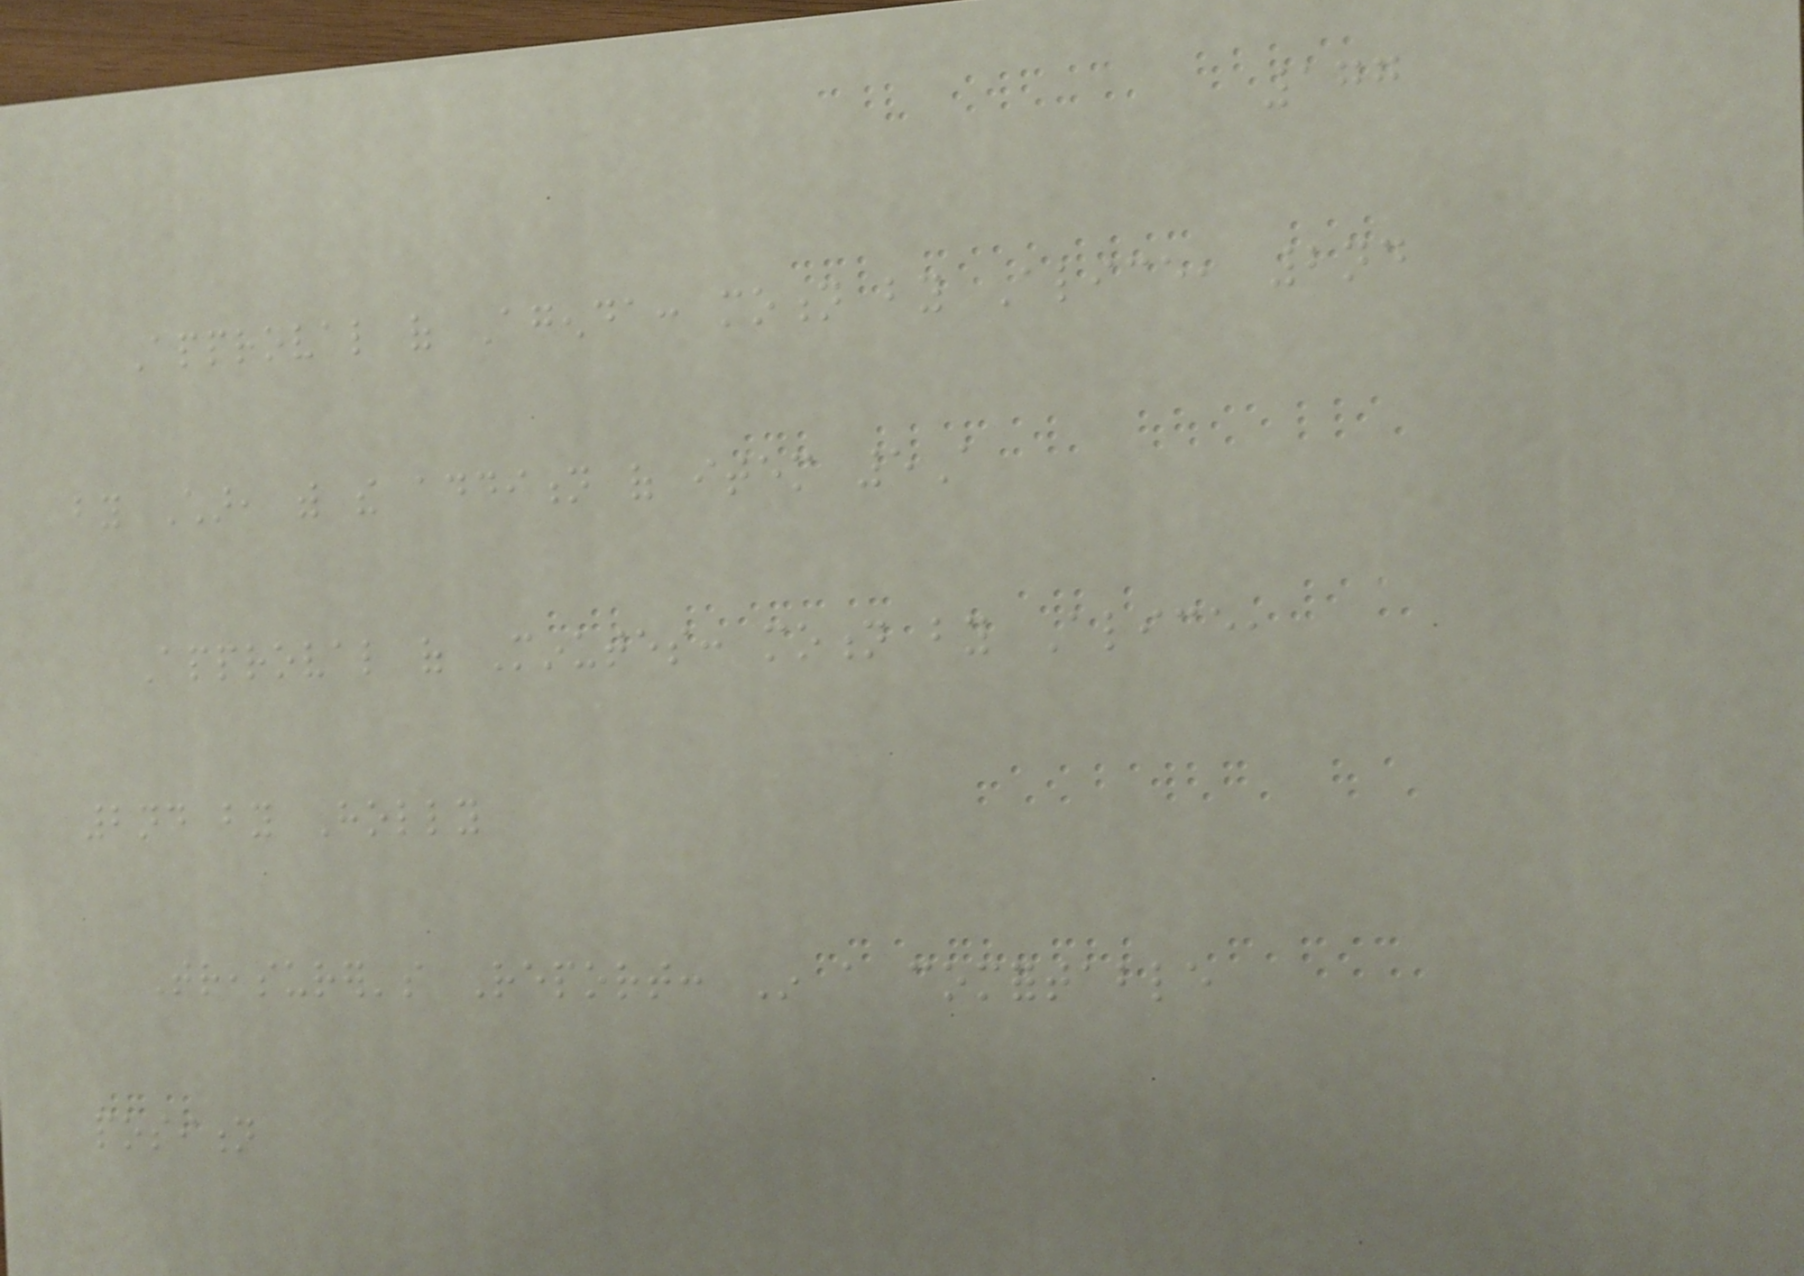177
Approval of Agenda: motion by Alice, 2nd
by Char, with the addition of item 5A
Approval of Minutes: motion by Alice,
2nd by Holly
Treasurer's Report: In a comfortable
position
